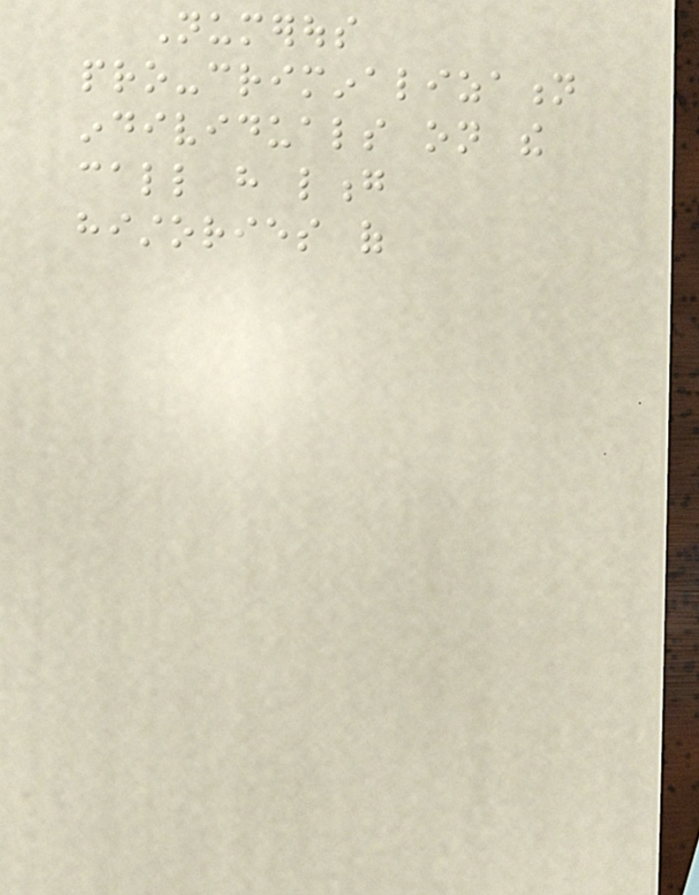Numerous
pro-criminalization
individuals on the
call have long
histories of
